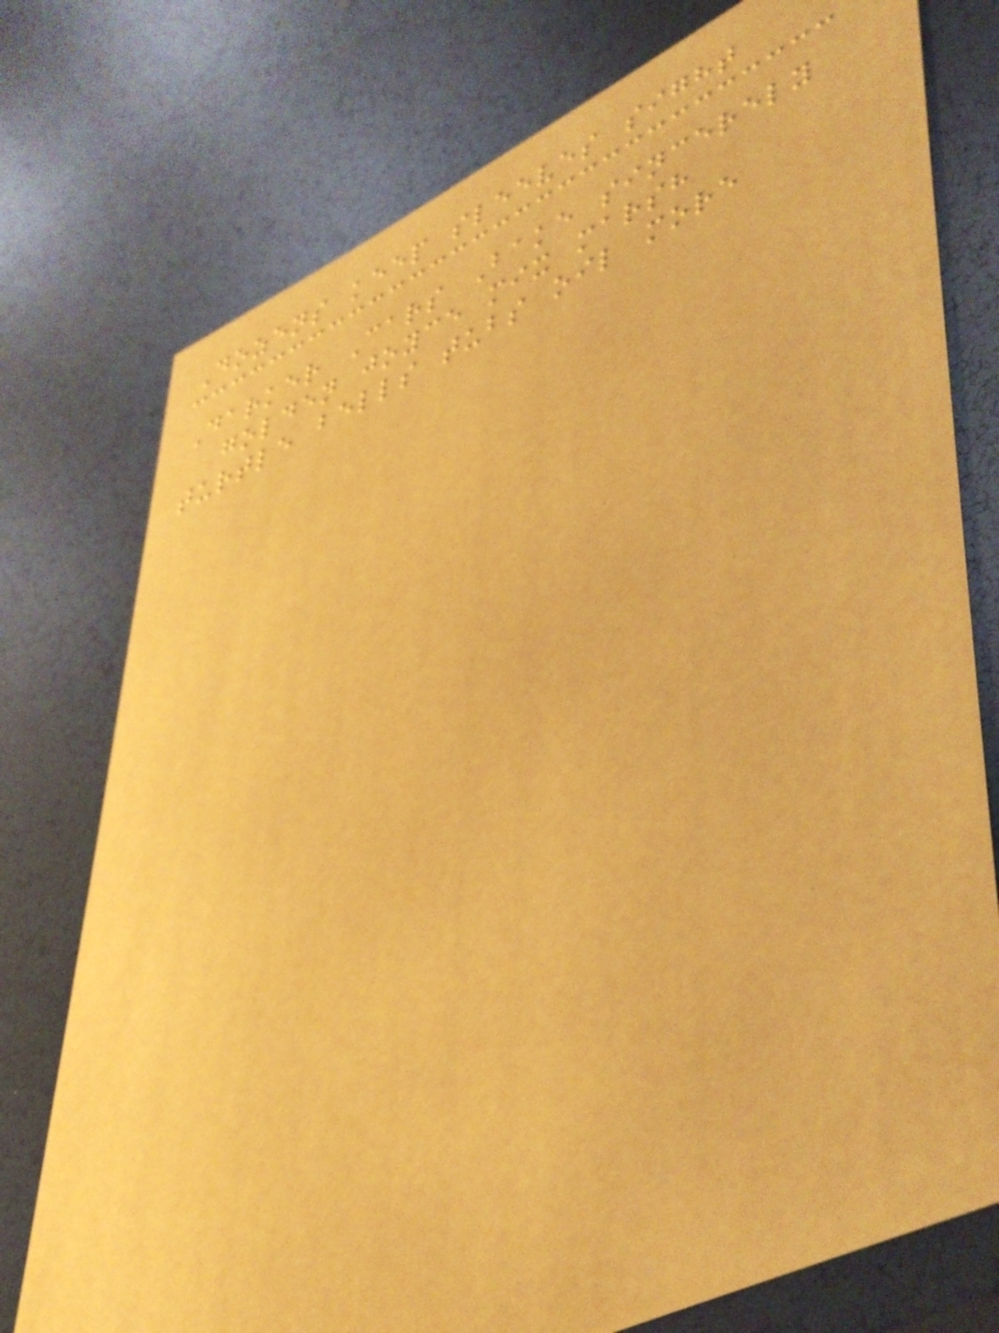Dozens keep sleeves sight
Darker Cars Bake sincerely
golden joyce mix marsh
turtle bells tubs oil more
